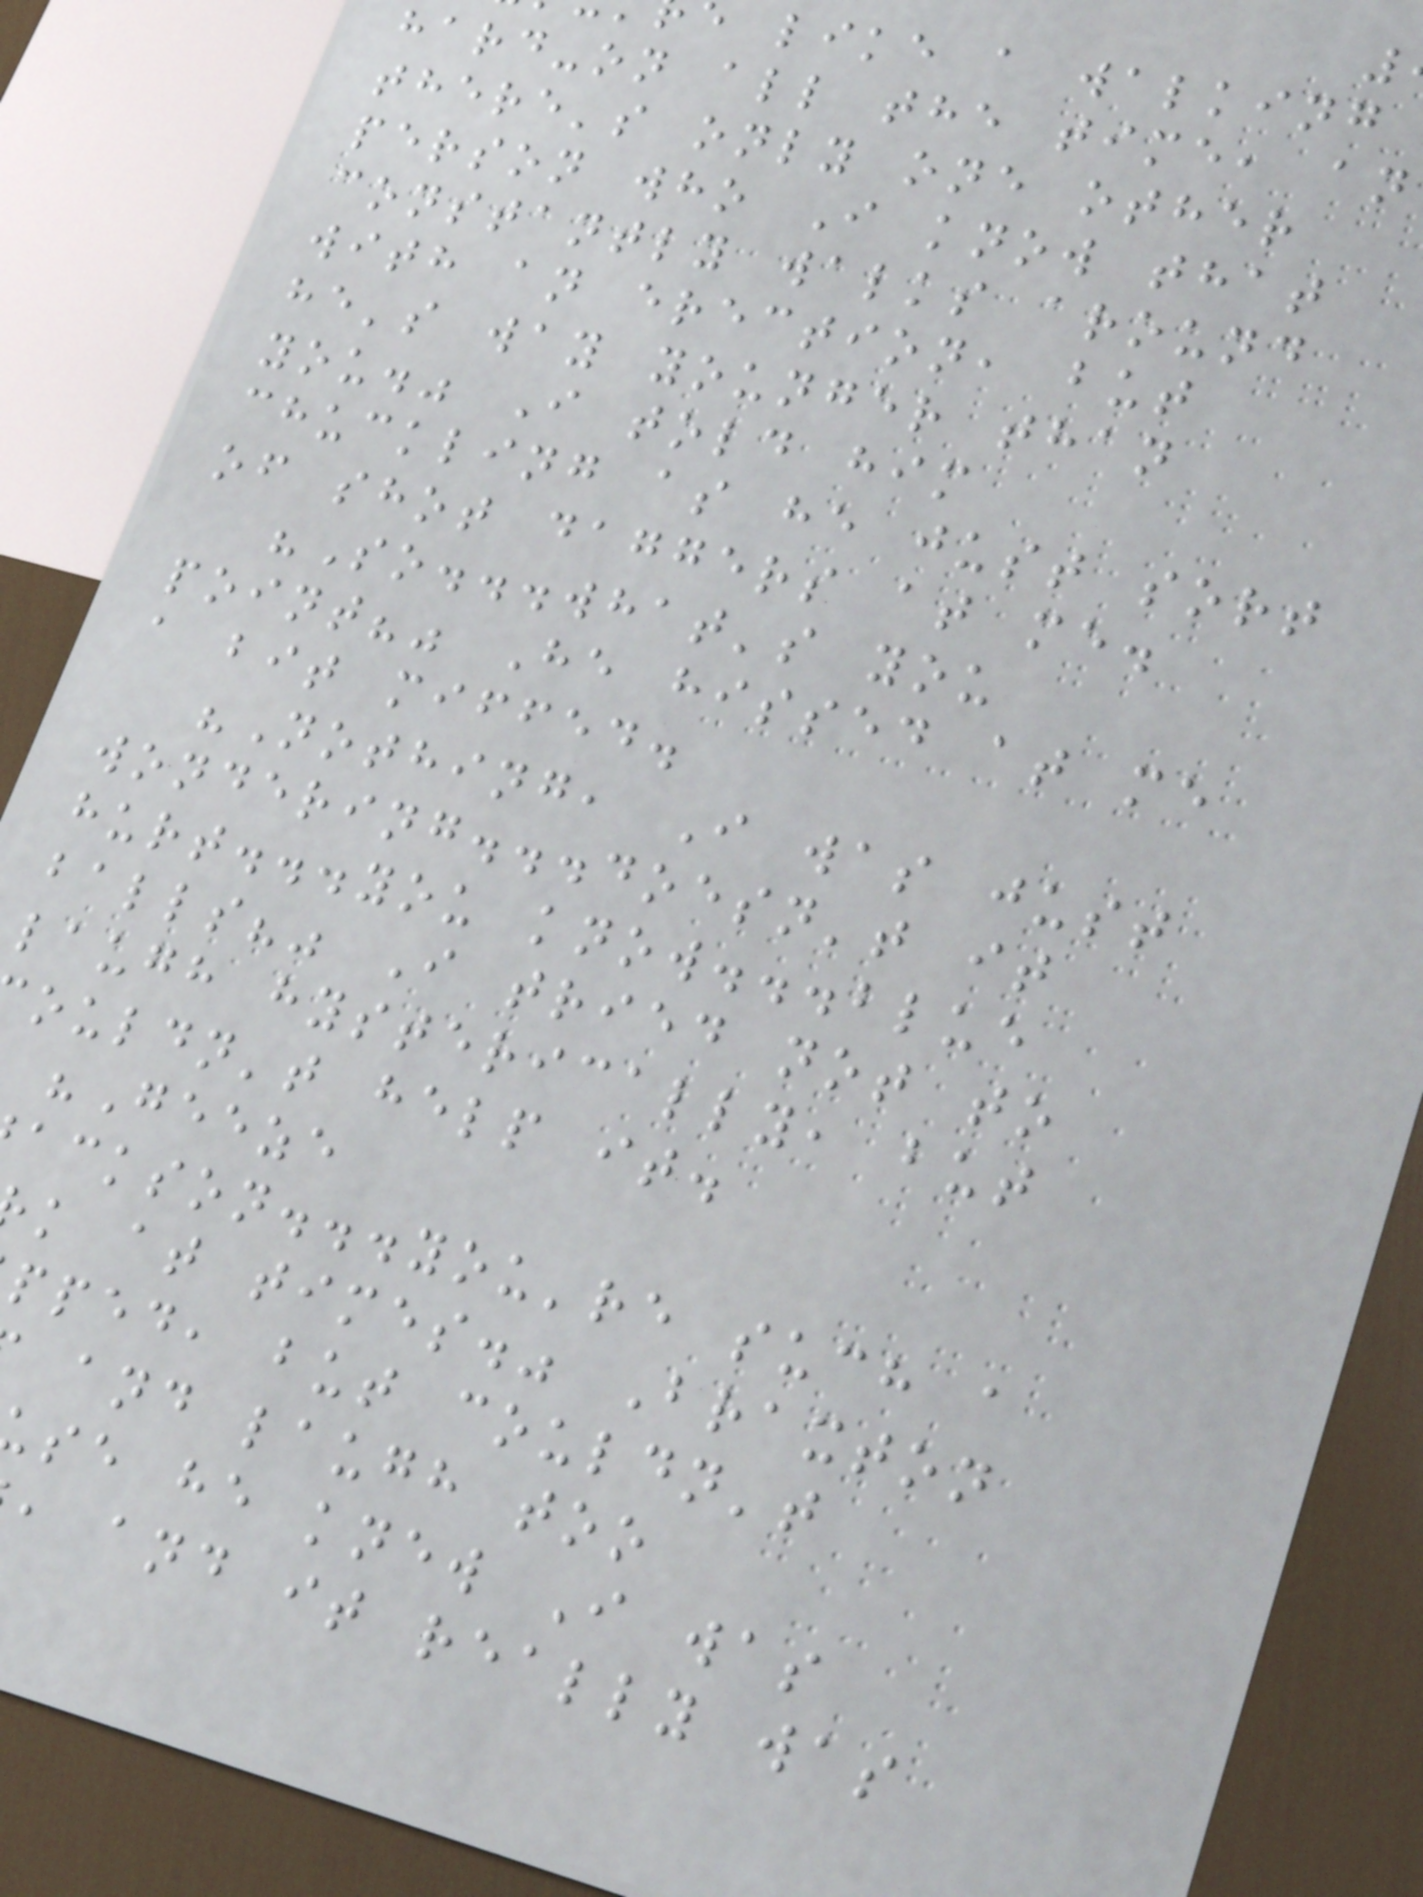like a walking
hard-on all the time, an
there's only one other
person who I know that
constantly walks around
with an erection, but
he's way younger than
you." I told him
chuckling as he just sort
of shot daggers at me.
"So...what's you
point?" He hissed at me
a bit miffed.
"Nothing, I was just
wondering...doesn't it
hurt...you know...blue
balls?" I tried not to
laugh hysterically, but
ouldn't help it.
"Geeze
ackson...you're such a
k at times." Braxton
pped, but couldn't
and laugh too
se he knew I was
, and it really was
